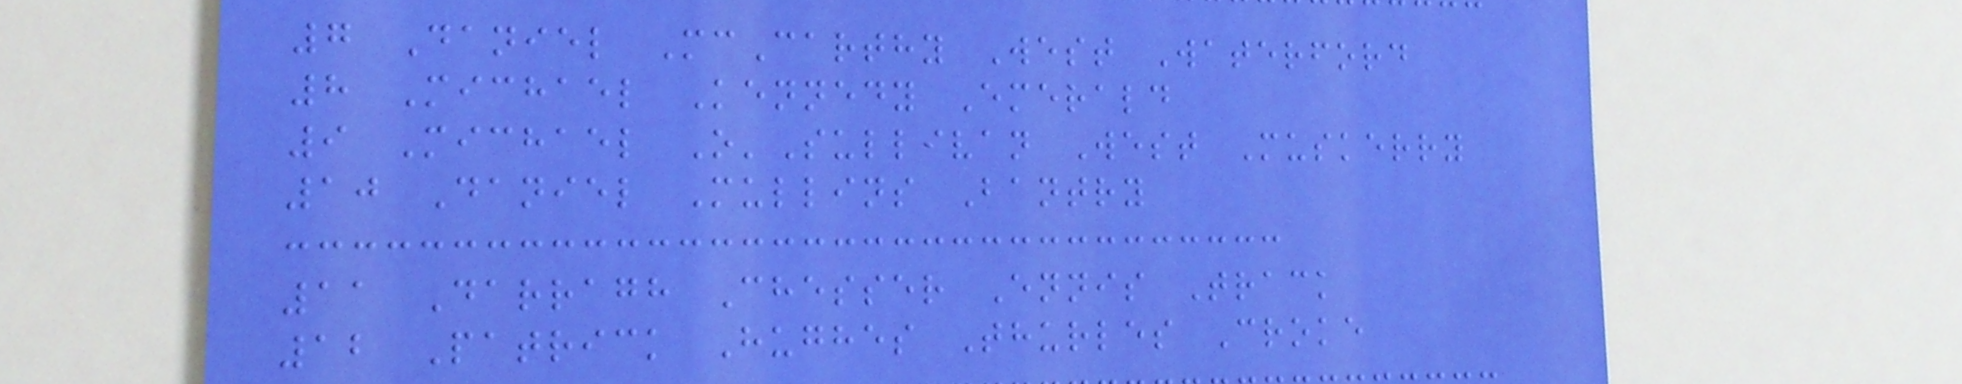7 Daniel McCarthy West Waterford
8 Michael Kennedy Emerald
9 Michael O'Sullivan West Muskerry
10 Daniel Mullins Bantry
11 Darragh Chesser Ennis Track
12 Patrick Hughes Thurles Croke
